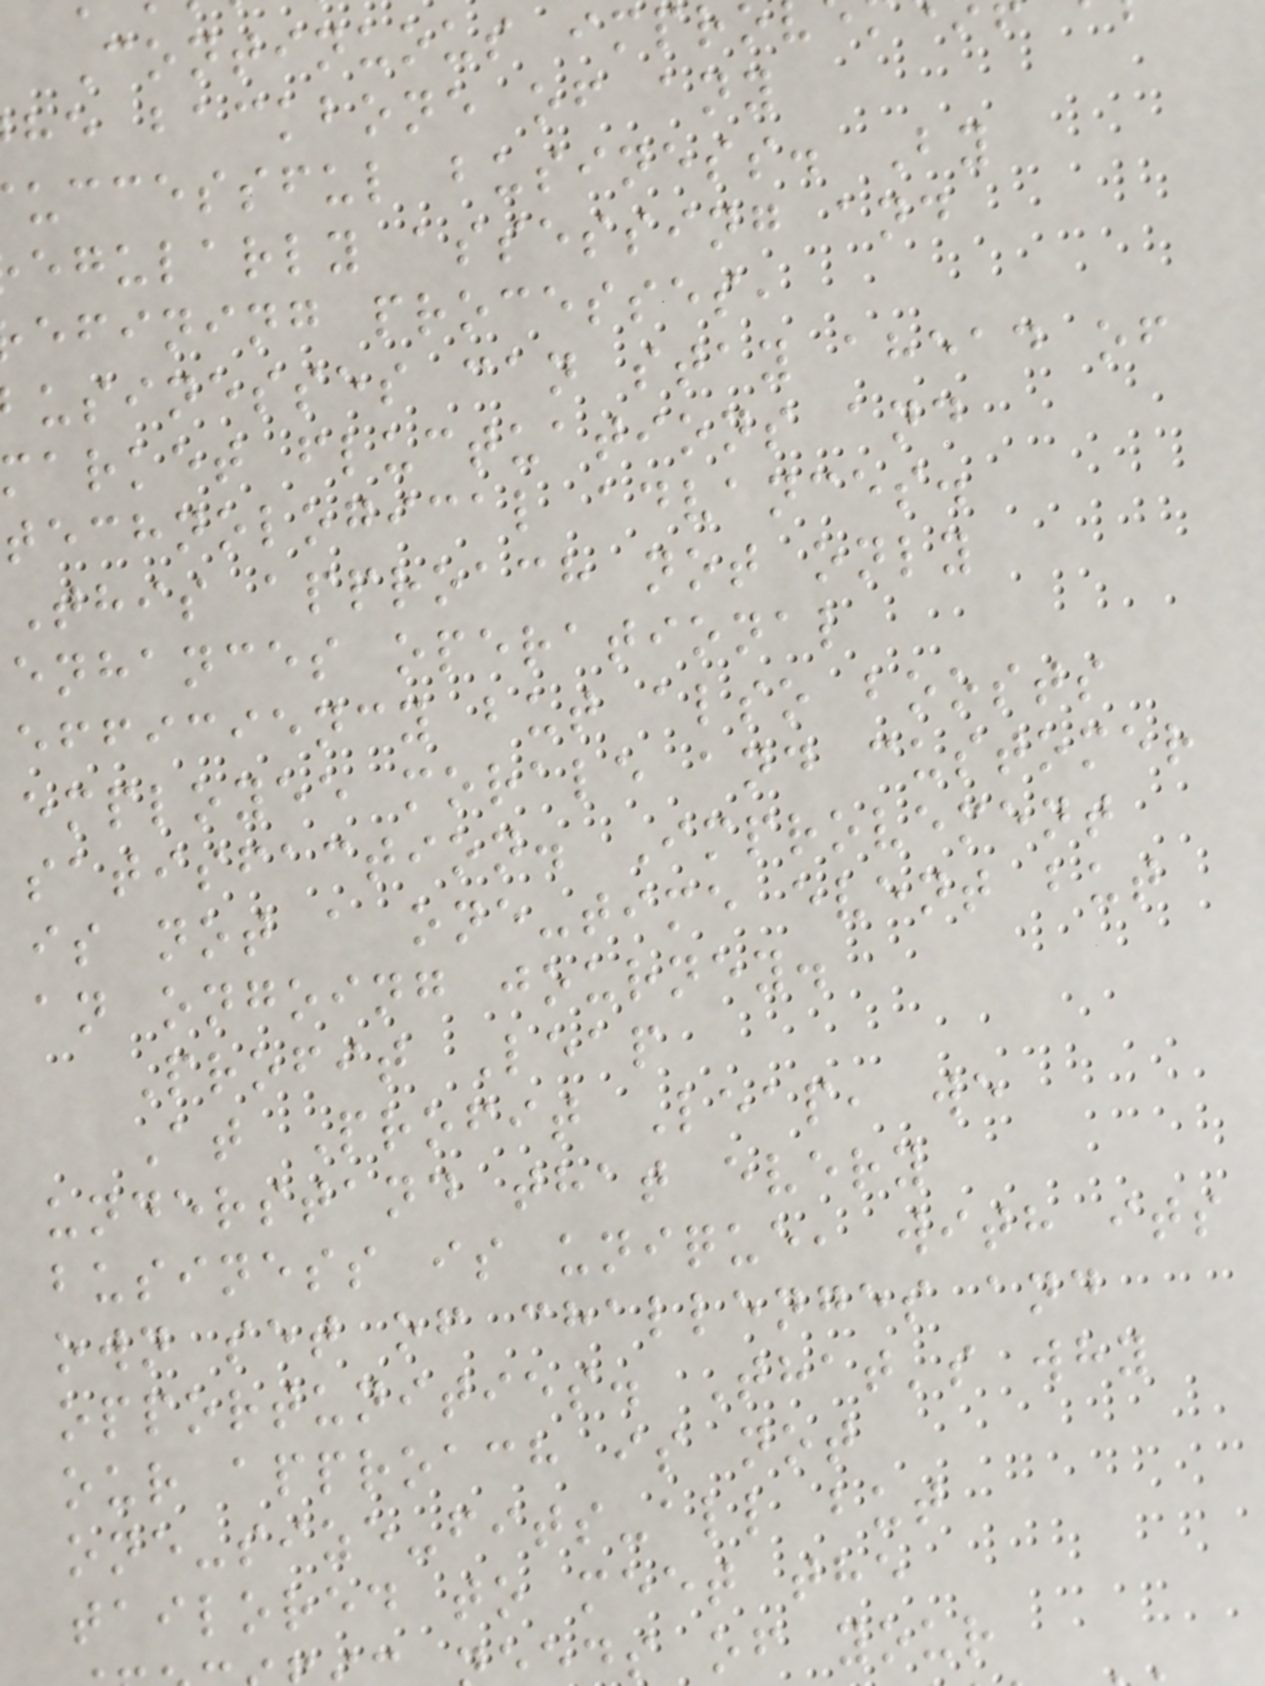Continuous impr
he backbone of any
uccessful business. By
egularly assessing and
efining processes,
usinesses can stay ahead of
market fluctuations and
technological advances.
This approach not only
enhances operational
efficiency but also boosts
employee morale and customer
satisfaction. Improvement
is not a one-time event but
an ongoing journey.
Profit Leap
At Profit Leap, we
understand that every
business is unique, with its
own set of challenges and
opportunities. That's why
our approach is not
one-size-fits-all but
tailored to meet the
eds of your
